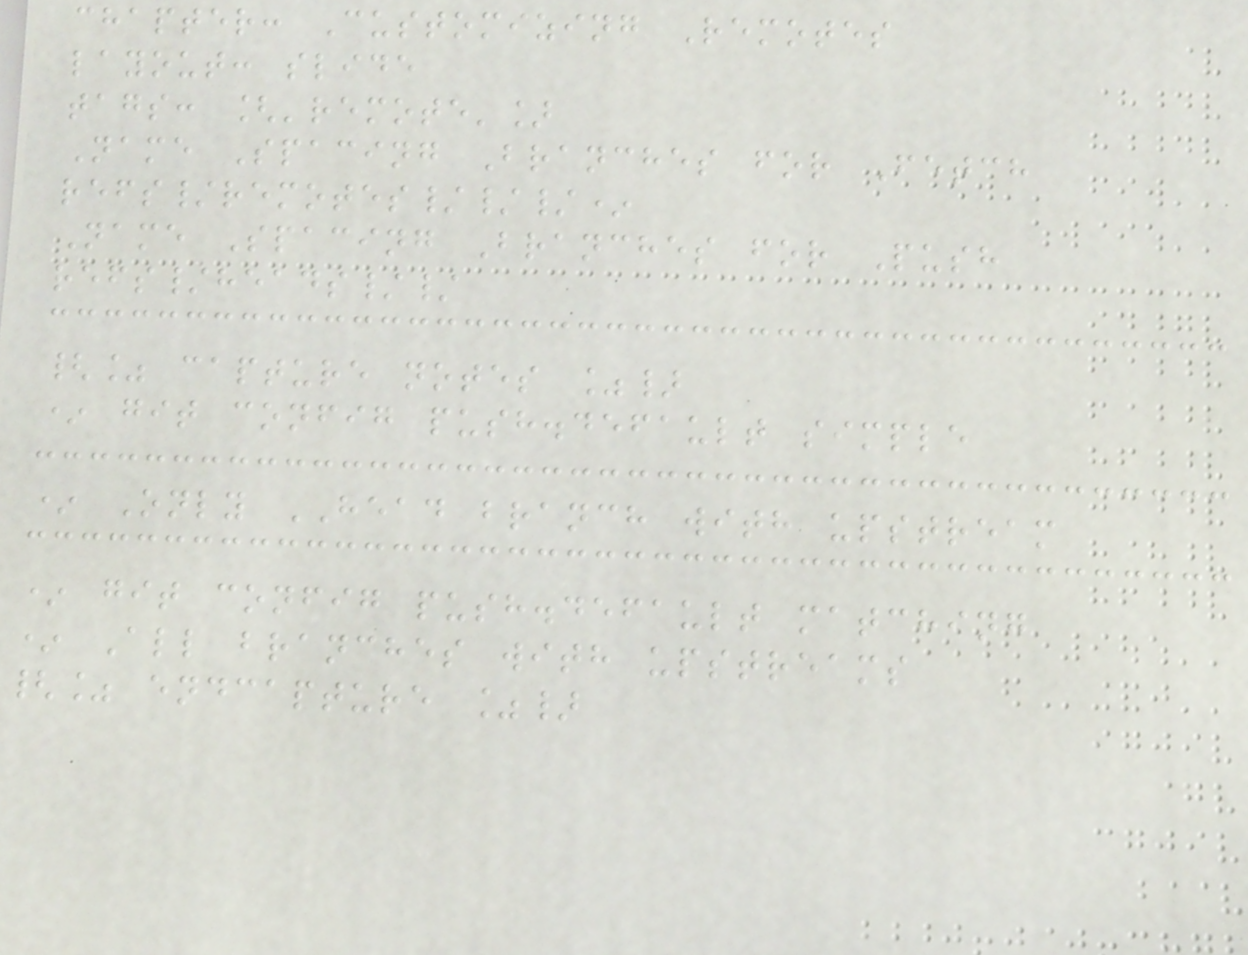chapter: Customizing Remotes
layout: slide
tags: ['remote']
Name Spacing Branches for Fetch
refs/remotes///*
Name Spacing Branches for Push
refs/heads//
{% capture notes %}
* git config push.default simple
* Only HEAD branch with upstream
* git config push.default matching
* All branches with upstreams
{% endcapture %}
